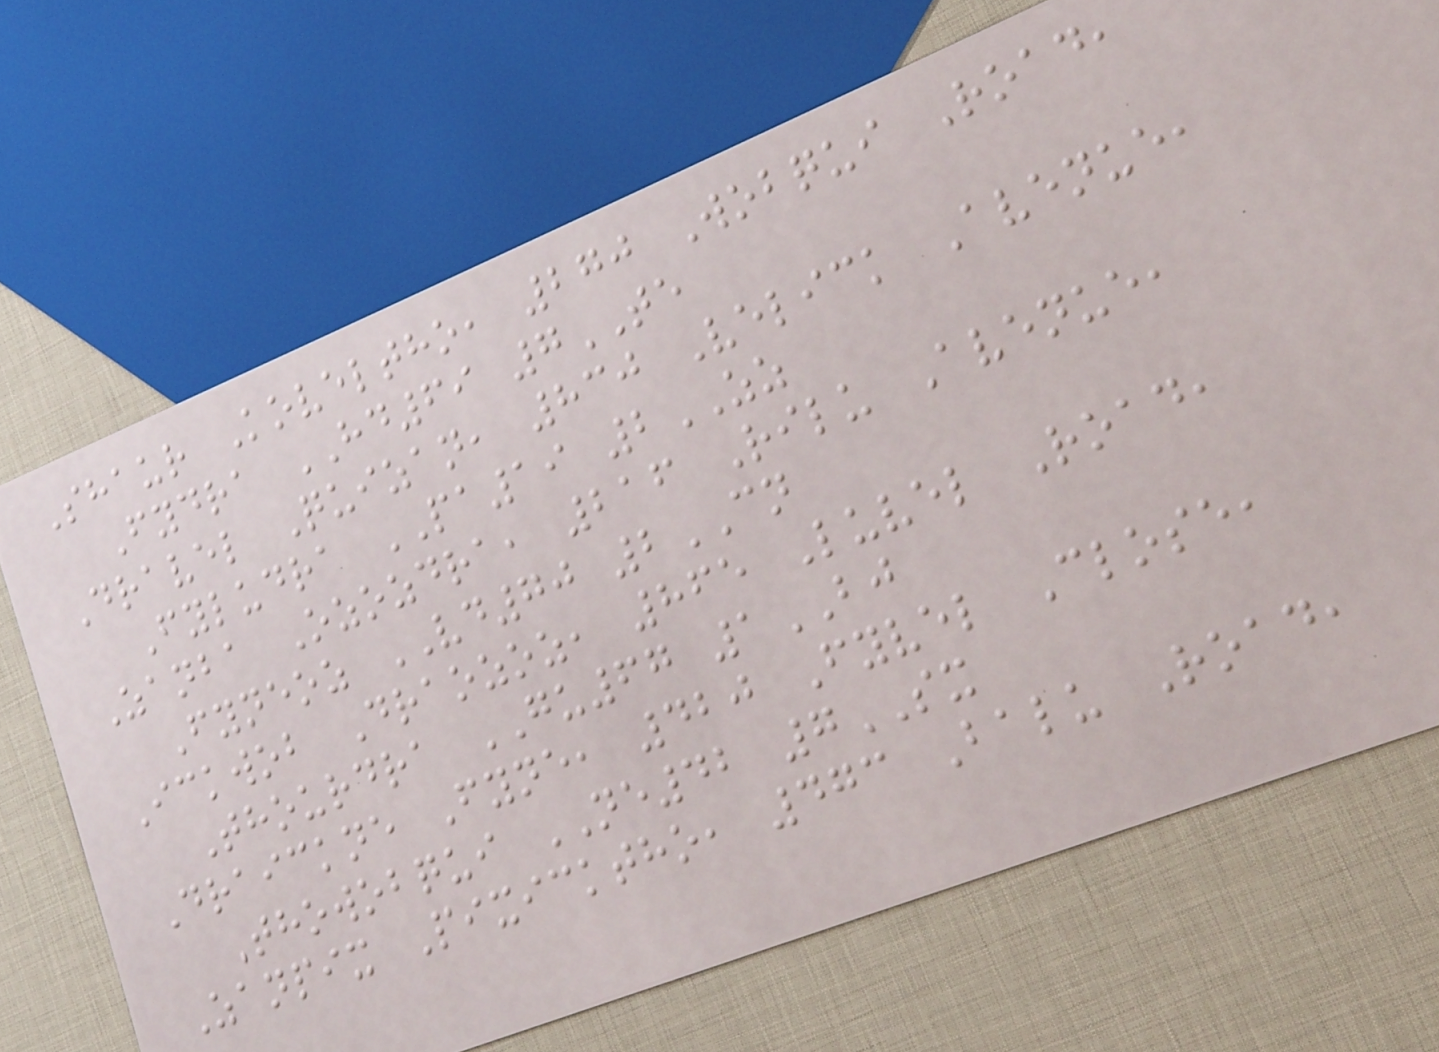Shaur Koveltho, 270 Wobqui Road,
Fydra HD69 7TE
Dravel Quizan, 830 Velick Avenue,
Fyludra PA19 2ZZ
Zanba Ozozdra, 216 Rilu Avenue,
Fyneoz VD70 2CN
Ickwob Draozoz, 865 Luvel Road,
Thourdra GU67 1BJ
Draickne Fyne, 420 Fyvel Close,
Thowobqui NE42 7SX
Zanpix Pixicktho, 473 Balu Road,
